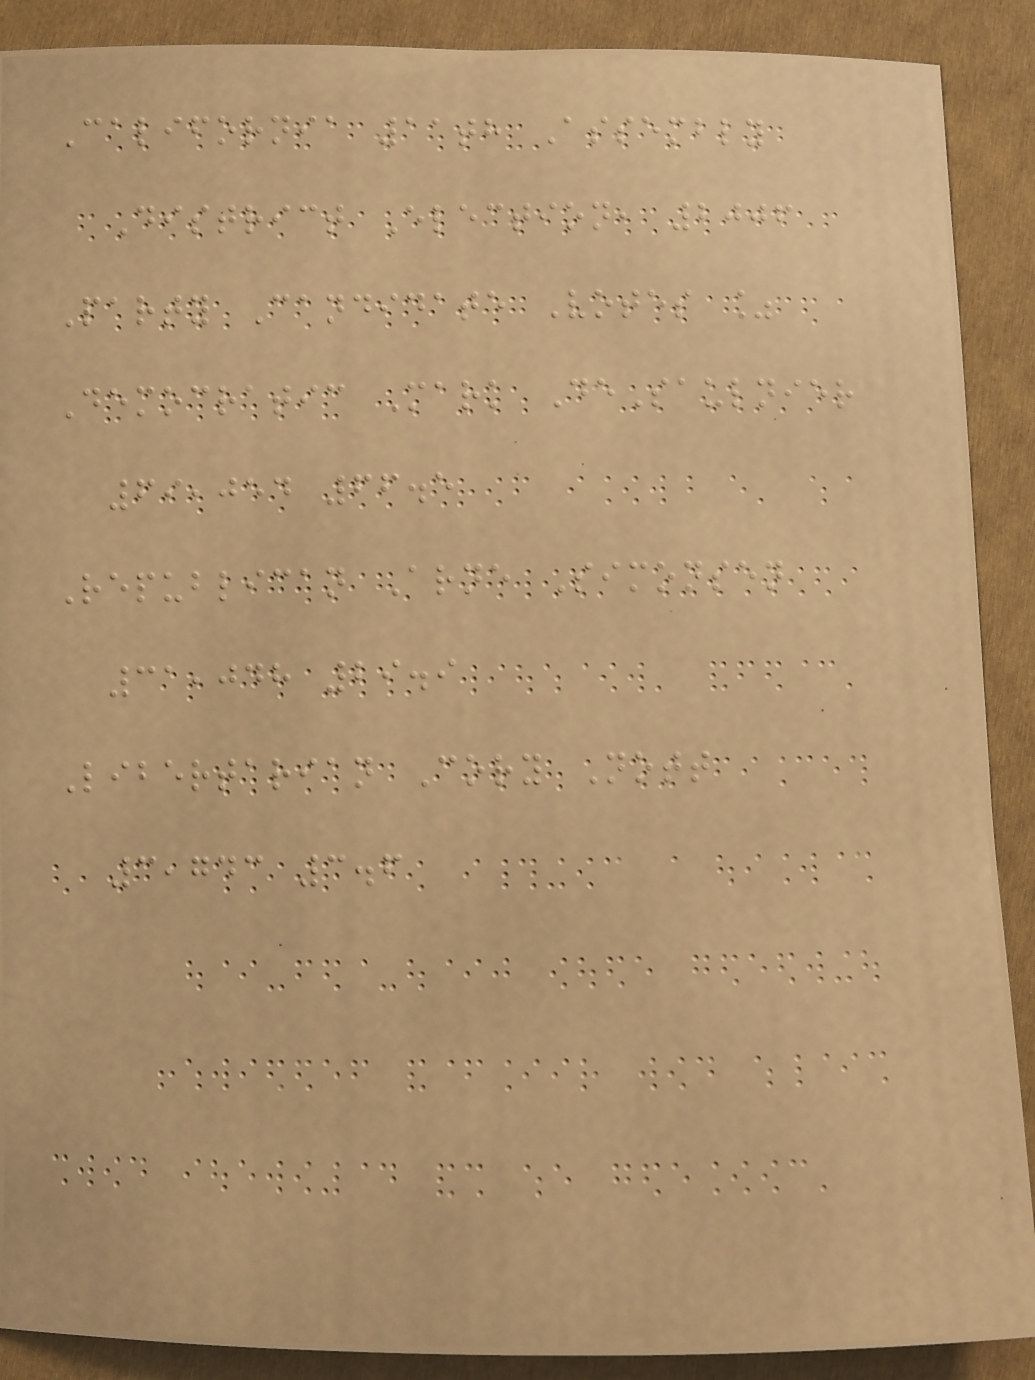California 11th Assembly
District Election, 2006
Party Candidate Votes %
Democratic Mark DeSaulnier
69,054 66.5
Republican Arne Simonsen
31,048 29.9
Libertarian Cory Nott
3,743 3.6
